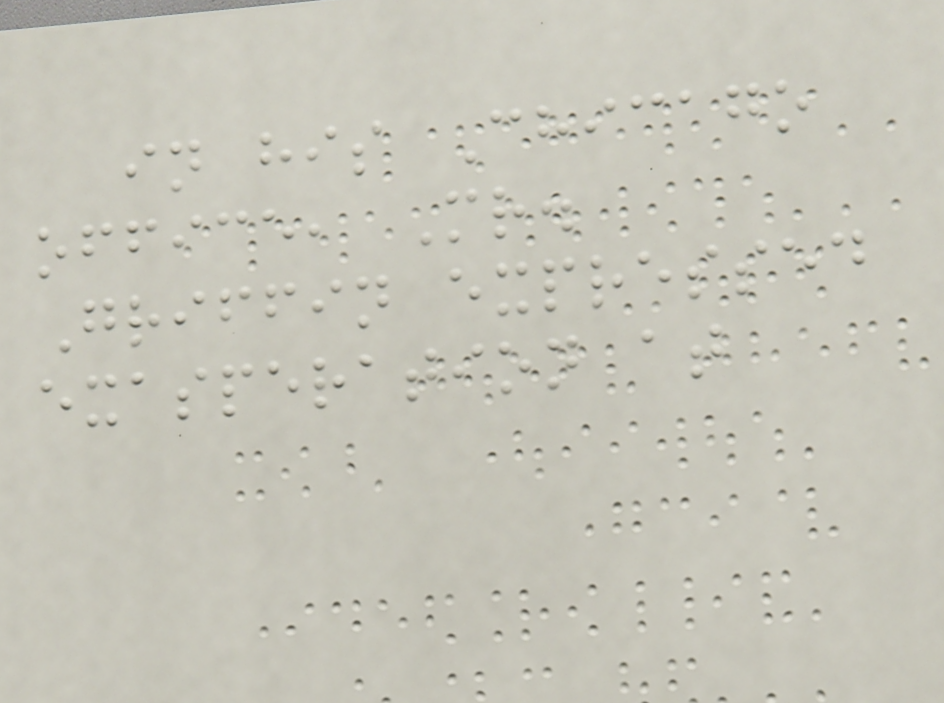in his Chicago
office, Mr.
Griffin expressed
exasperation at
